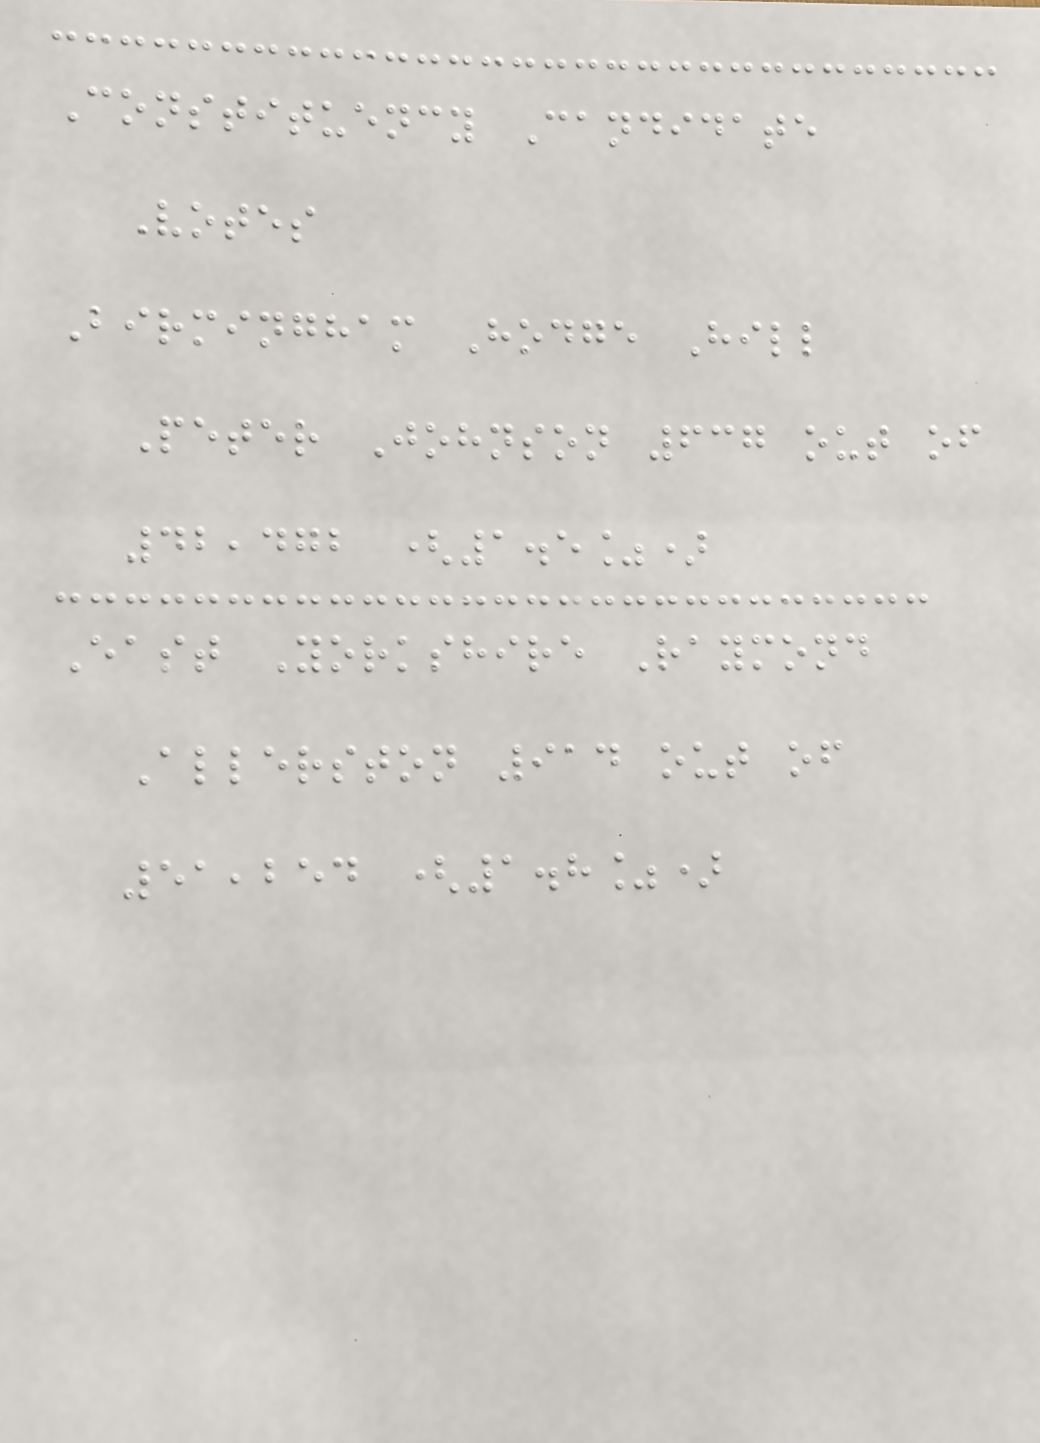Constituency Candidate
Votes
Birmingham Hodge Hill
Peter Johnson 637 out of
42,472 (1.5%)
East Yorkshire Raymond
Allerston 914 out of
51,254 (1.8%)
